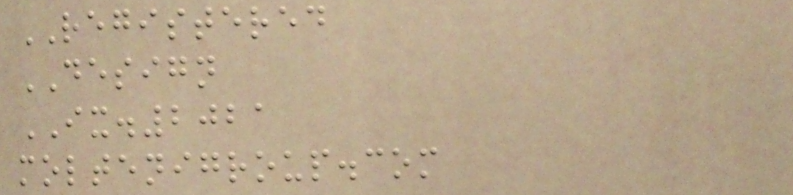REGISTERED
DESIGN
IX.2021
moltenigroup.com
